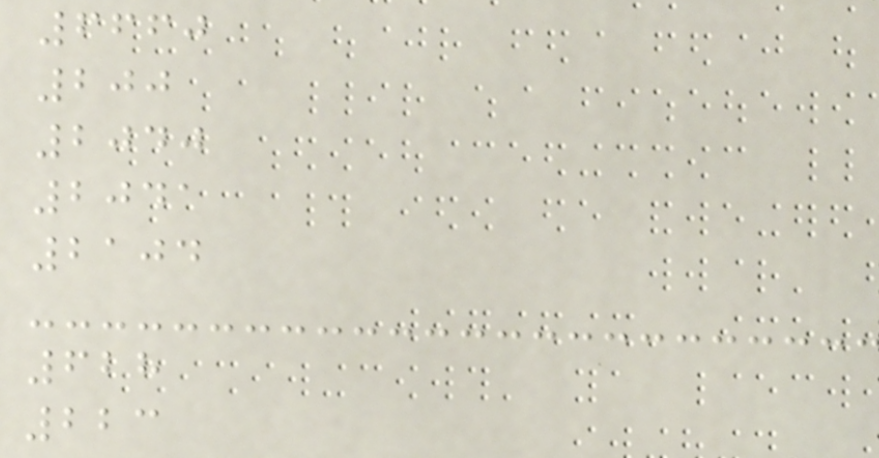6660
200
2040
2041
2104
628
223
